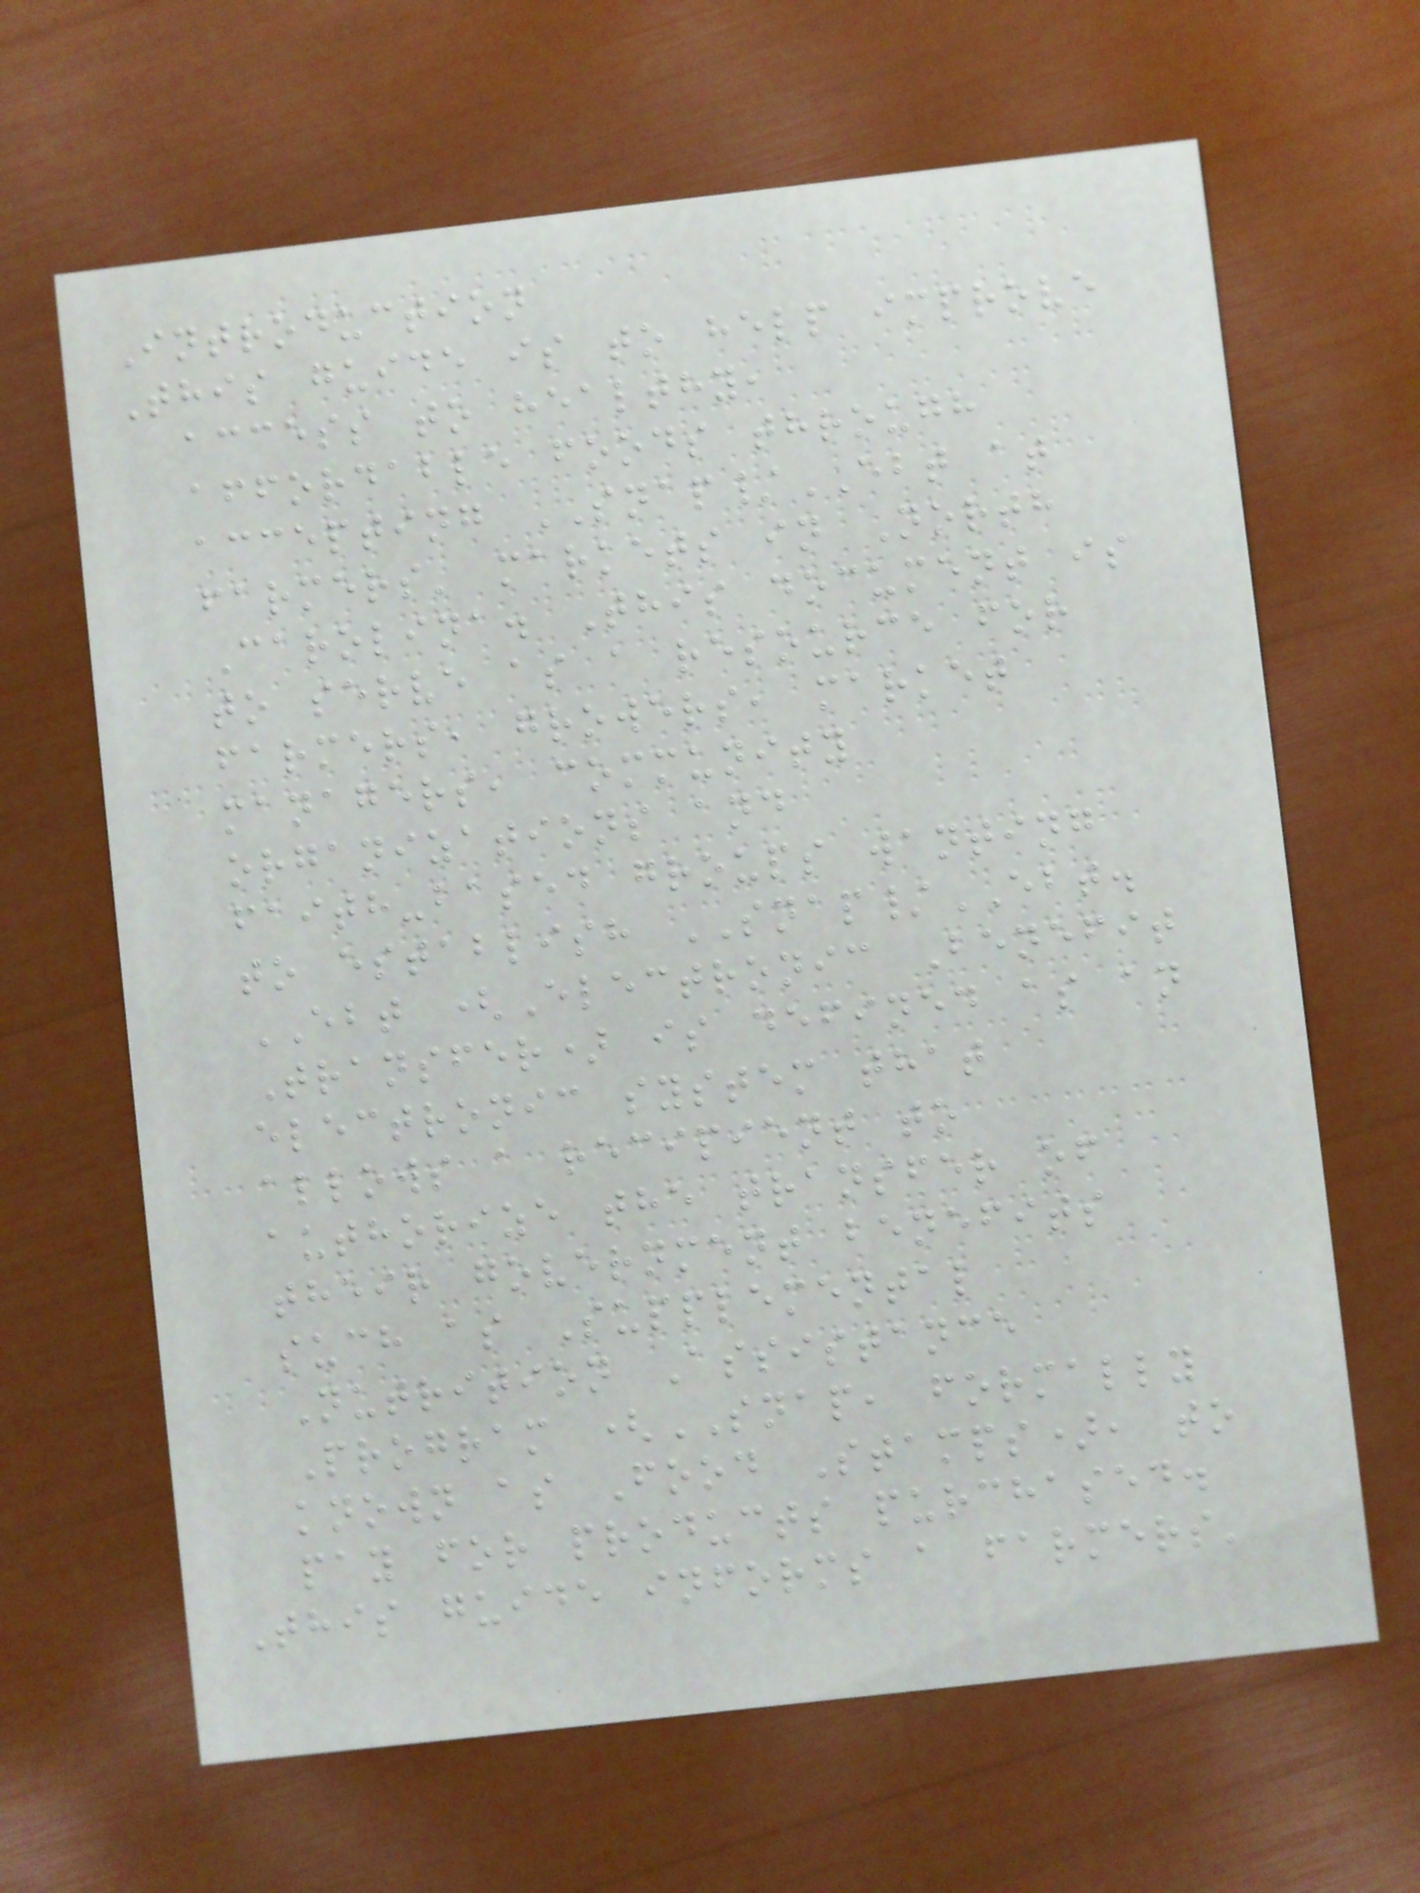Introduction
This guide is to help improve
access to healthy,
affordable foods through
accepting SNAP/EBT at
farmers' markets in North
Carolina. This document is
to serve as a resource for
farmers, growers, market
managers, community
organizations and
faith-based groups wanting
to establish SNAP/EBT.
EBT (Electronic Benefit
Transfer) is defined as an
electronic system that
allows a recipient to
authorize the transfer of
their government benefits
such as Supplemental
Nutrition Assistance
Program (SNAP, formally
known as Food Stamps), to
pay for products purchased.
This guide informs a farmers'
